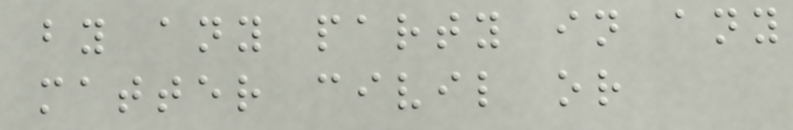by any party in any
matter civil or
